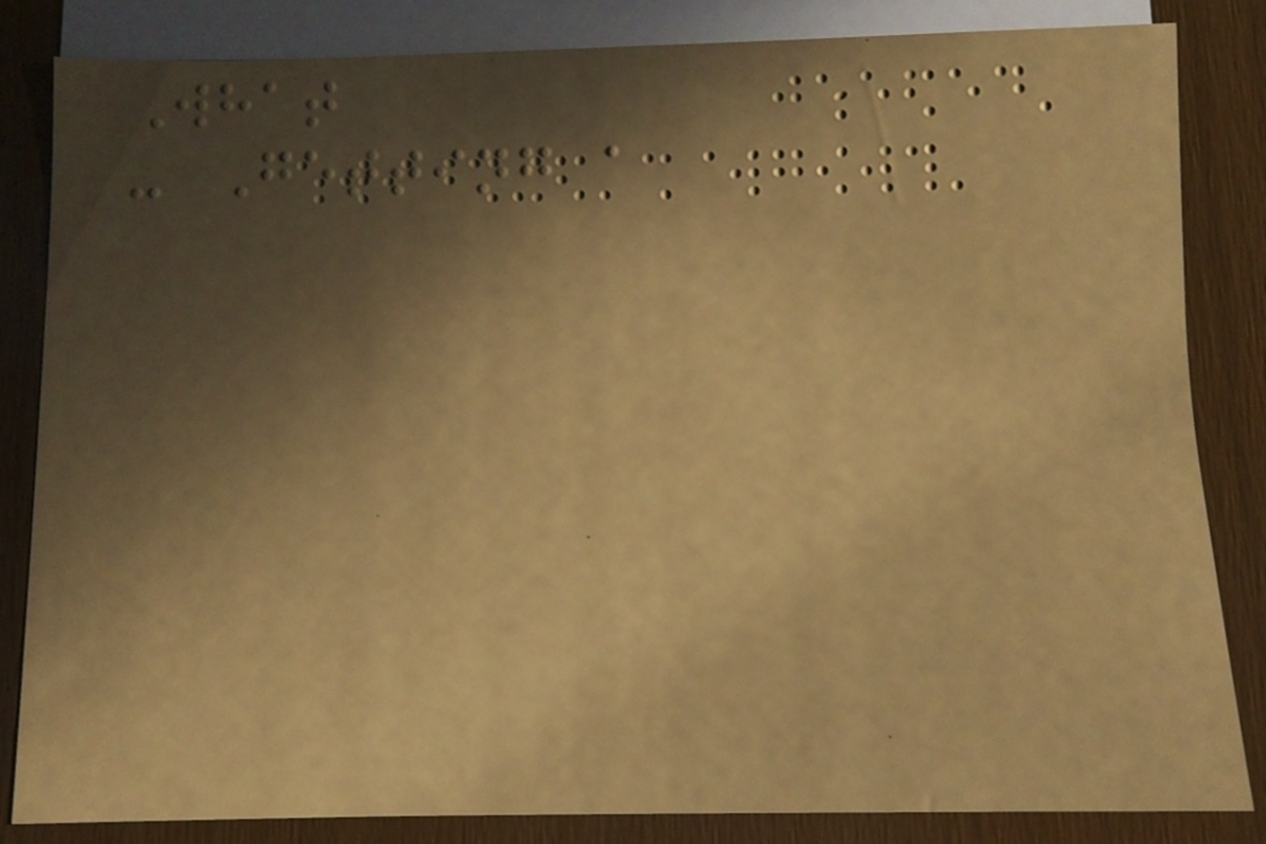What
- Getting a
